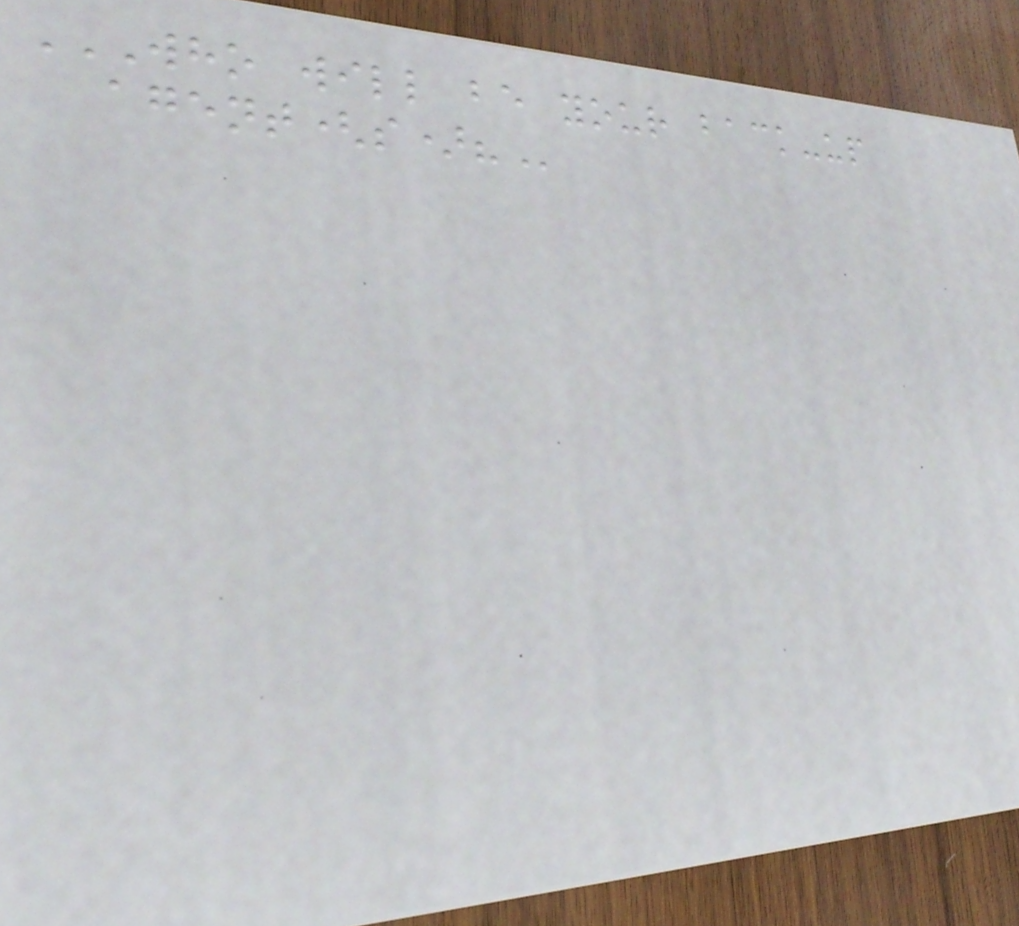WHO WILL BE YOUR BACK-UP
AGENT(S)?
